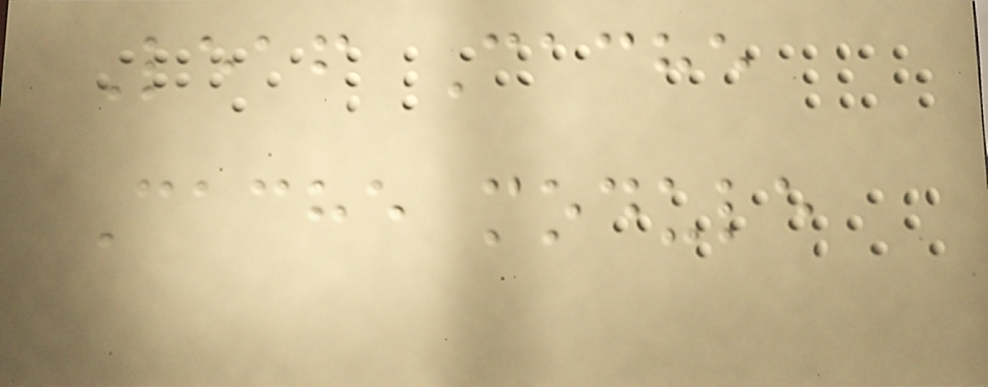Leaf Cache
Cache module
